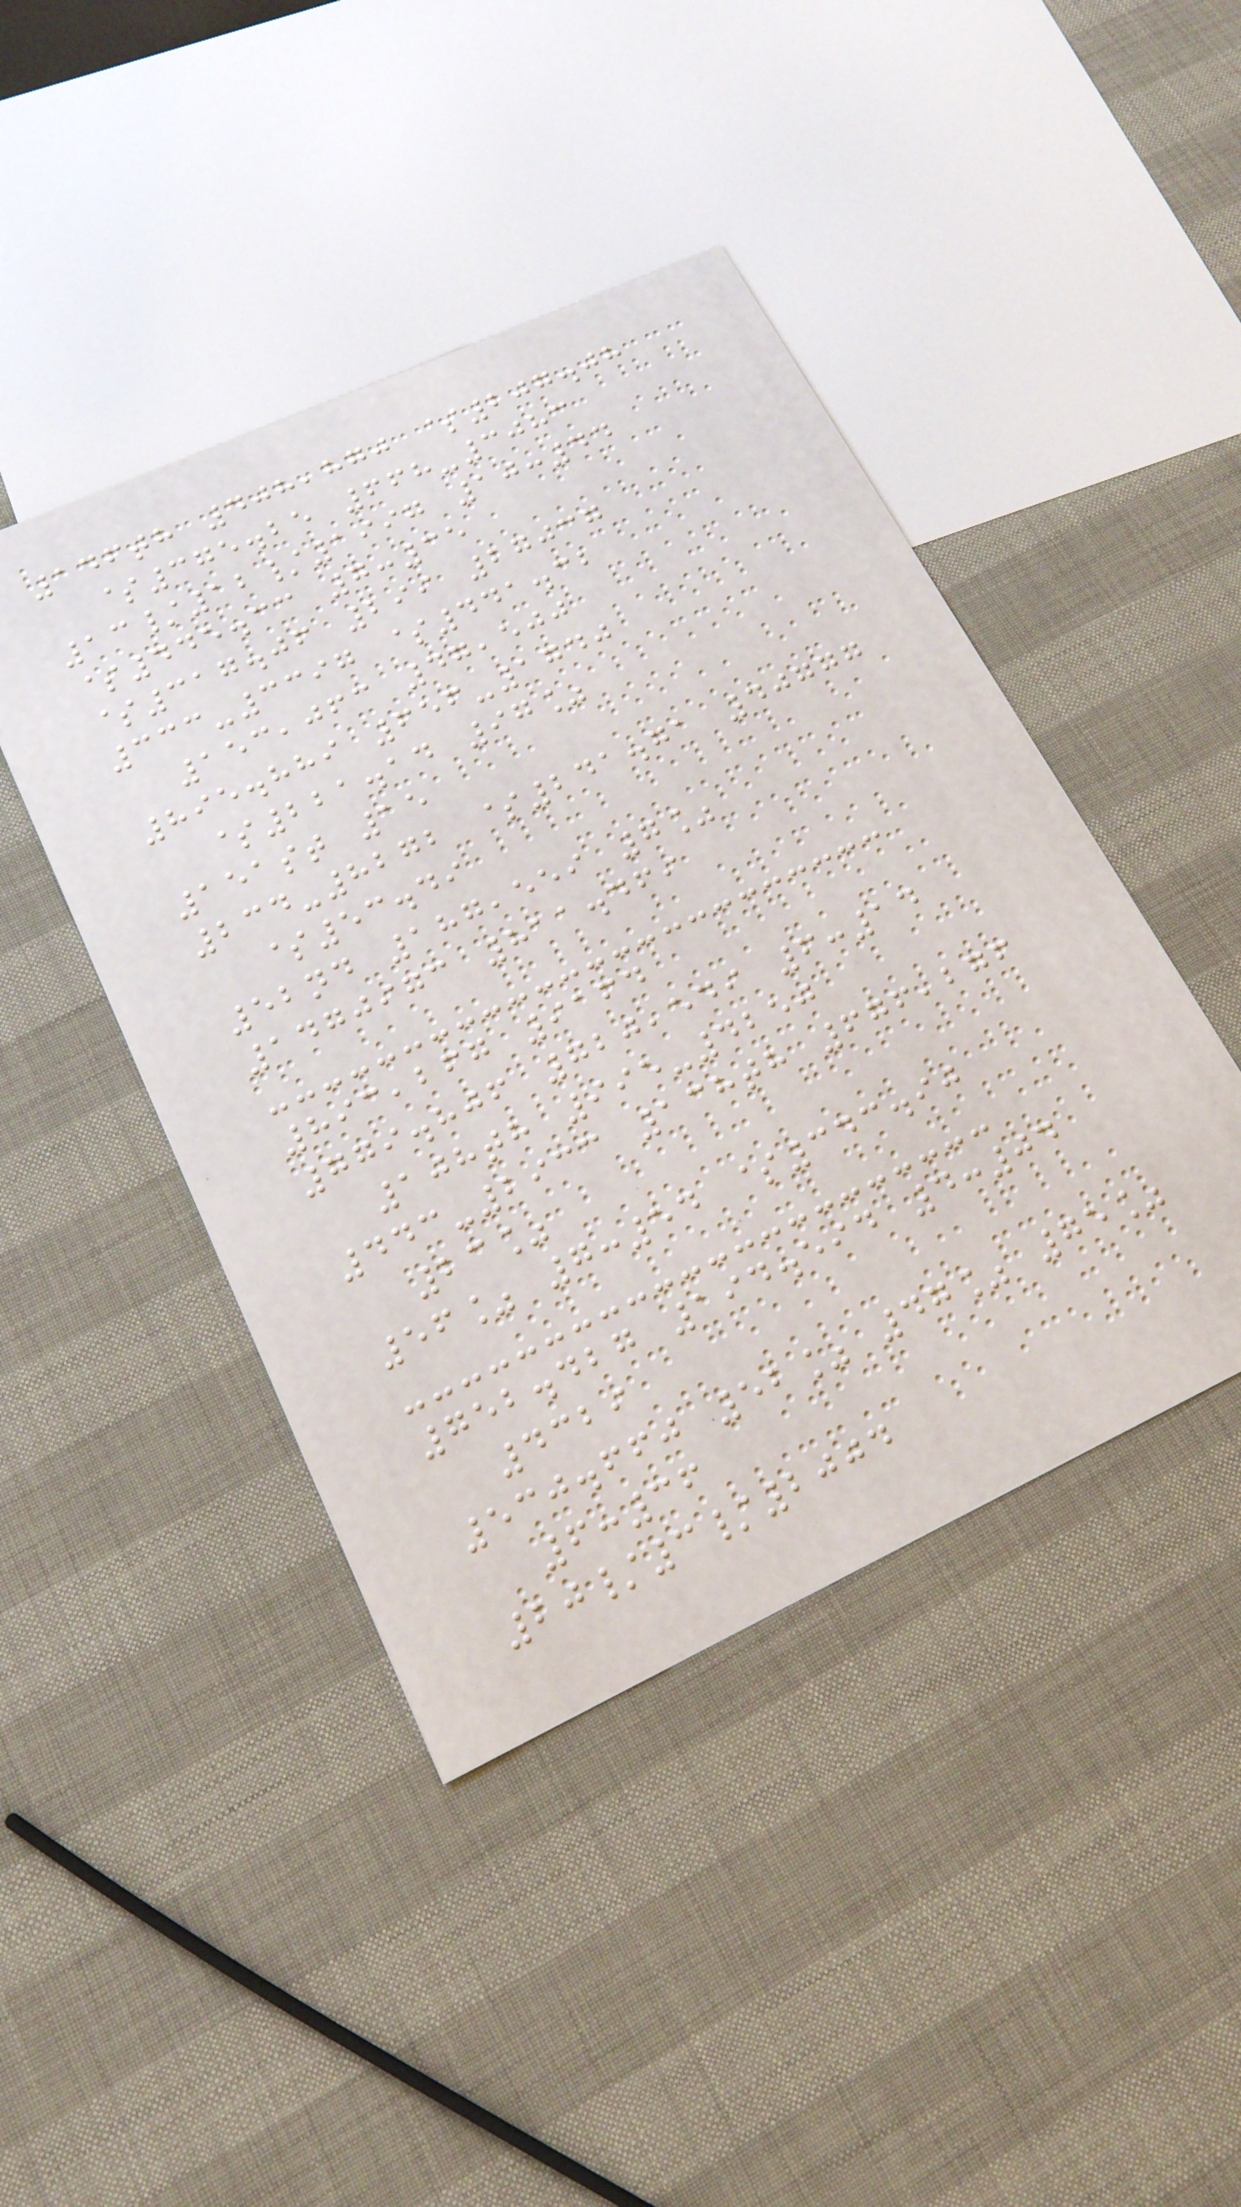146th 408,870 $207.08
$375.25 668-3083
13/12/1997 10:44
$445.33 7:35
$317.06 299 27037
333-3397 $441.32
153,063 47,500
895.889 656-1740
$221.14 97%
151st 15
234-8272 $241.71 40777
$53.49
52nd 187,559 7%
1470973 811.469
893,267 9164
779.806 720,549 6:14
108th 995-4250
443-2933 138th 676,276
23%
56% 7:54 $343.90
752.427 194.594 4:04
4329
530.660 52% 47% 75%
6:36
20/3/2004
